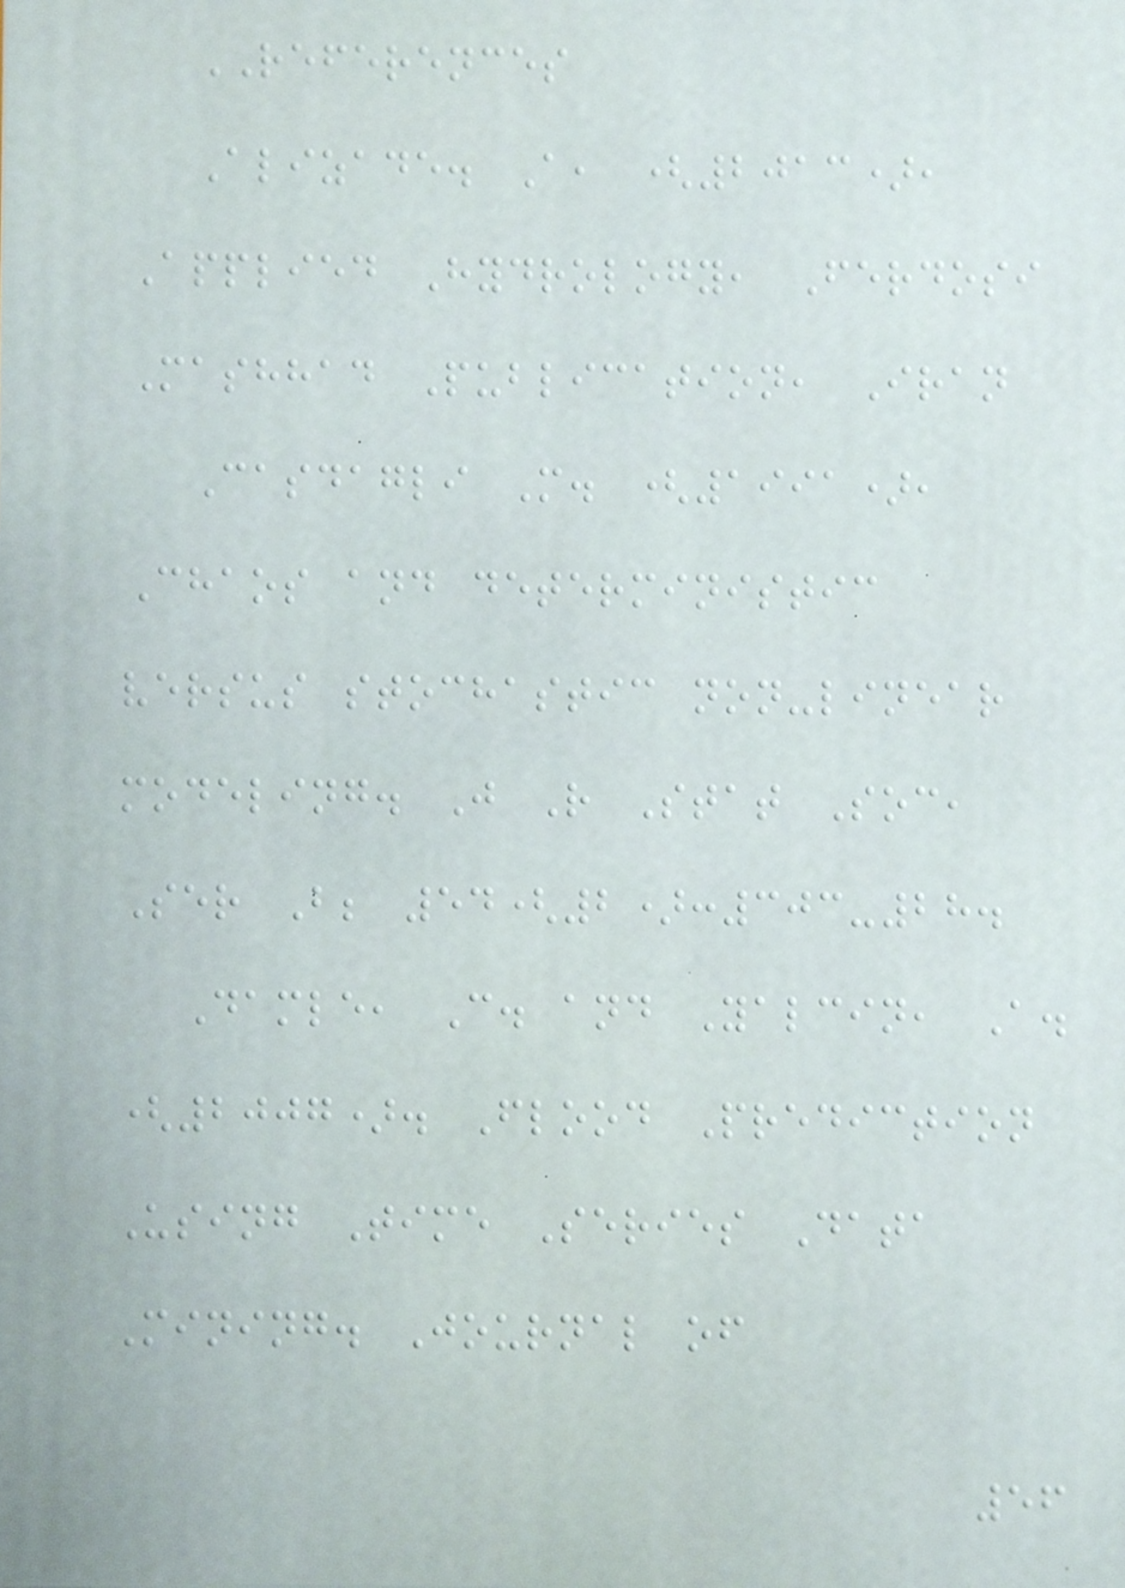REFERENCES
Alizade. A, (2013),
Applied Hydrology, Ferdosi
Mashhad Publication, Iran
Casdagli M. (1991),
Chaos and deterministic
versus stochastic non-linear
modeling. J R Stat Soc,
Ser B; 54(2):303-28.
Damle, C. and Yalcin, A.
(2007). Flood Prediction
Using Time Series Data
Mining. Journal of
56
